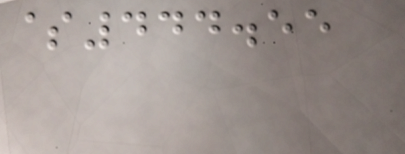$444.55
